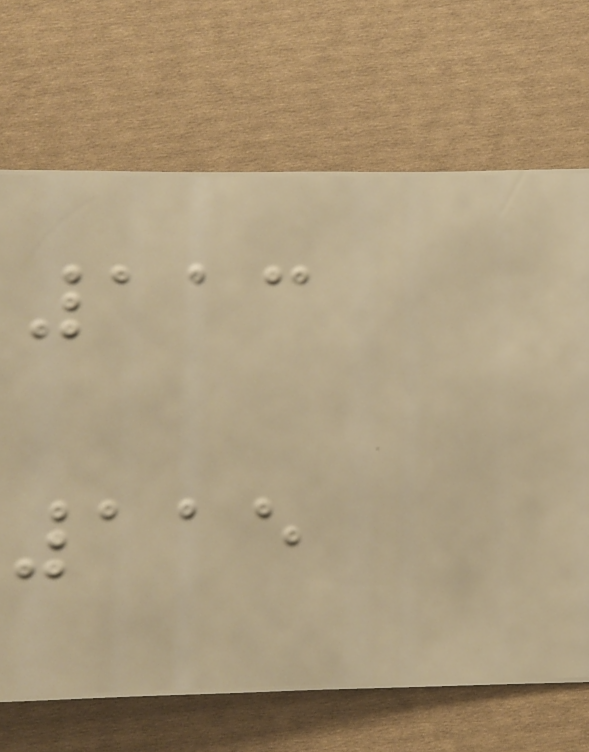113
115
